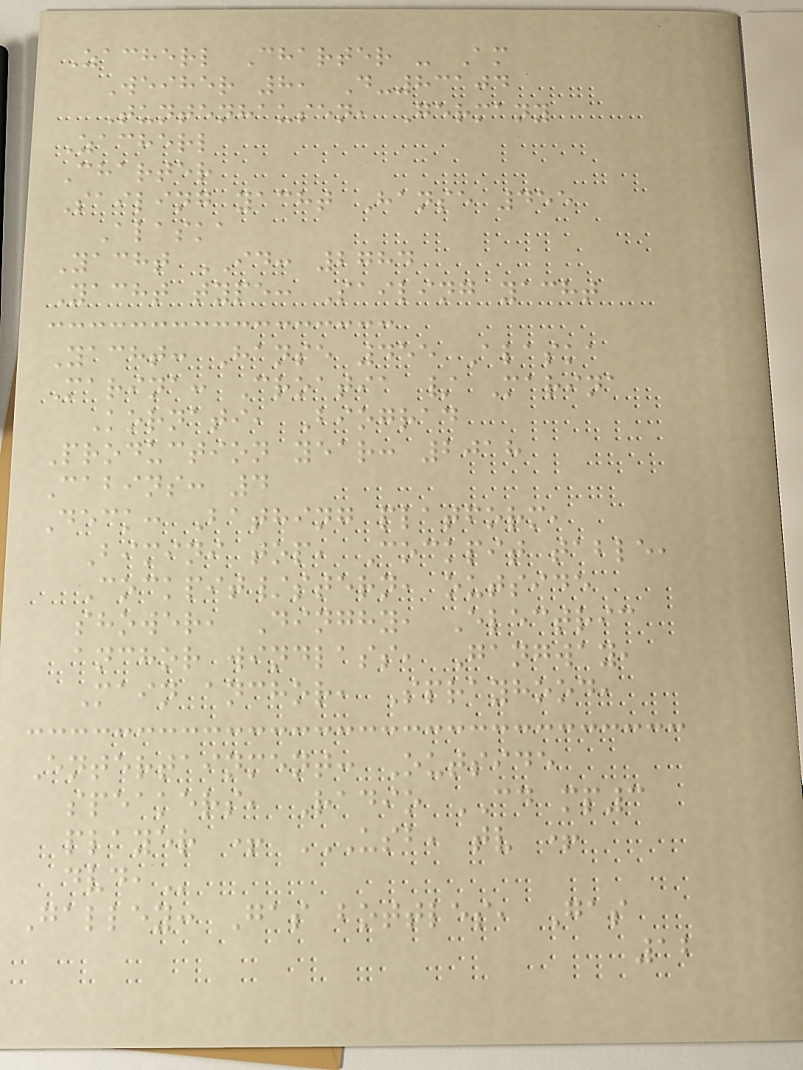Zacherl Charter - Am
Weiher 8, D-83104
Tuntenhausen, Germany
Zacherl
Charter
Sailing yacht Hanse 455
Alaska
Yacht ID: 2784
Yacht type: Sailing yacht
Yacht: Hanse 455 Alaska
Marina: Croatia / Marina
Kornati, Biograd
Production year: 2018
Cabins: 4
Deck: Bathing platform,
Bimini top, Cockpit table,
Cockpit/stern, outside
shower, Dinghy, Electric
anchor windlass, Gangway,
Main anchor, Sprayhood,
Entertainment: Outside
speakers, Radio CD mp3
player + USB, TV +
DVD,
Galley: Gas bottles, Gas
12
